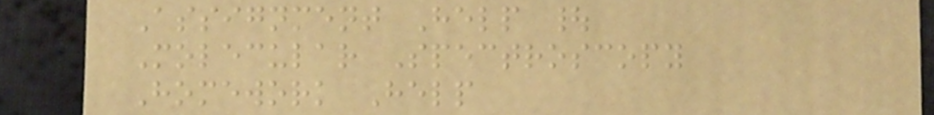Assignment Help |
Molecular Spectroscopy
Homework Help
